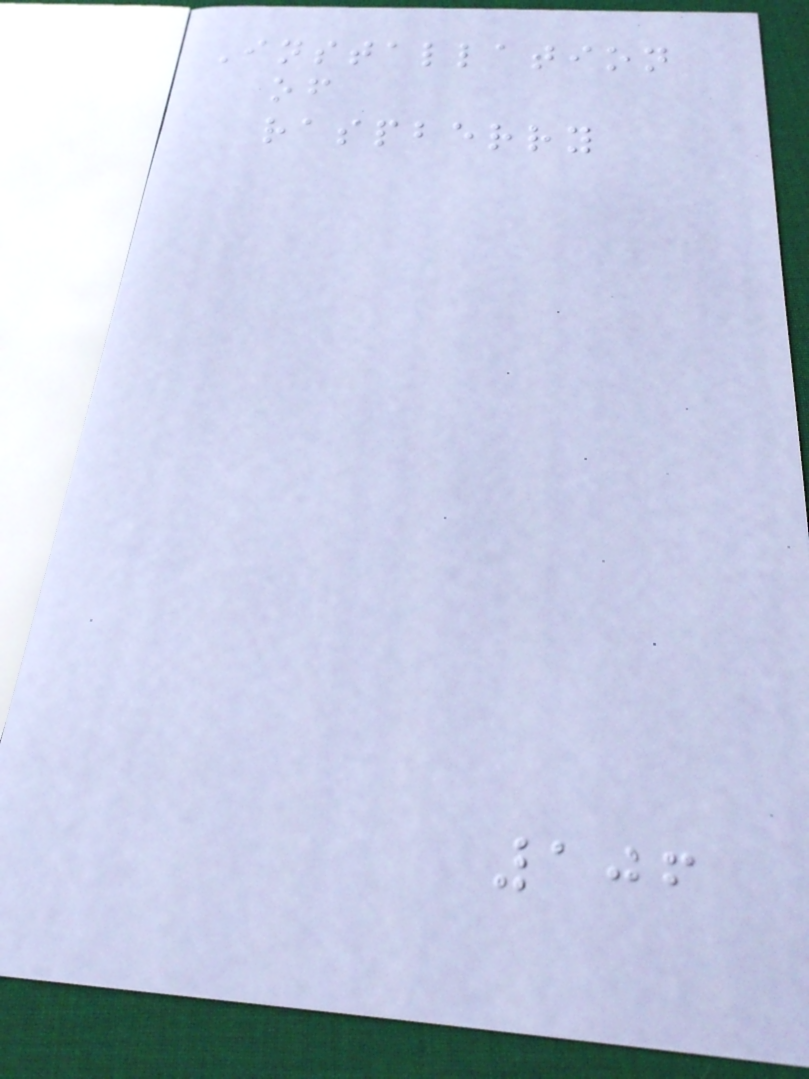Installation
of
raspberry
106
